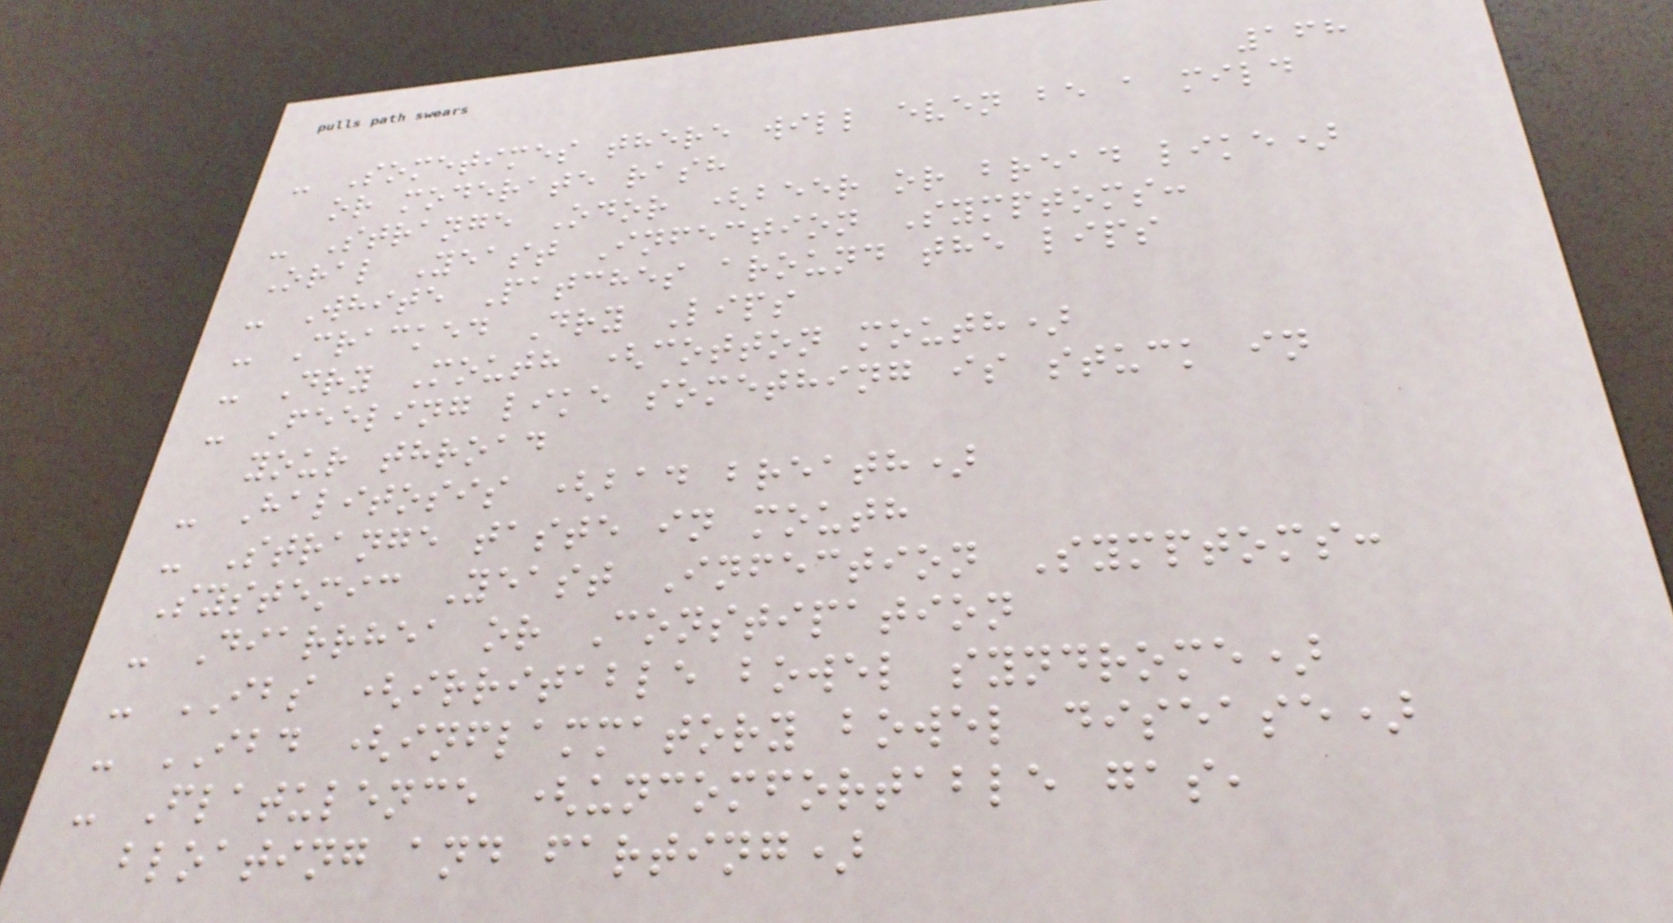168
- Sometimes there will even be a mild
or moderate rash
- Strange Odor (beer or bread like)
Oral Yeast Infection Symptoms:
- White Patches around the lips
- Cracked Dry Lips
- Dry Mouth (cotton mouth)
- Feeling like something is stuck in
your throad
- Halitosis (bad breath)
- Strange taste in mouth
Systemic Yeast Infection Symptoms:
- Diarrhea or Constipation
- IBS (irritable bowel syndrome)
- IBD (inflammatory bowel disease)
- Flatulence (uncomfortable gas,
bloating and farting)
